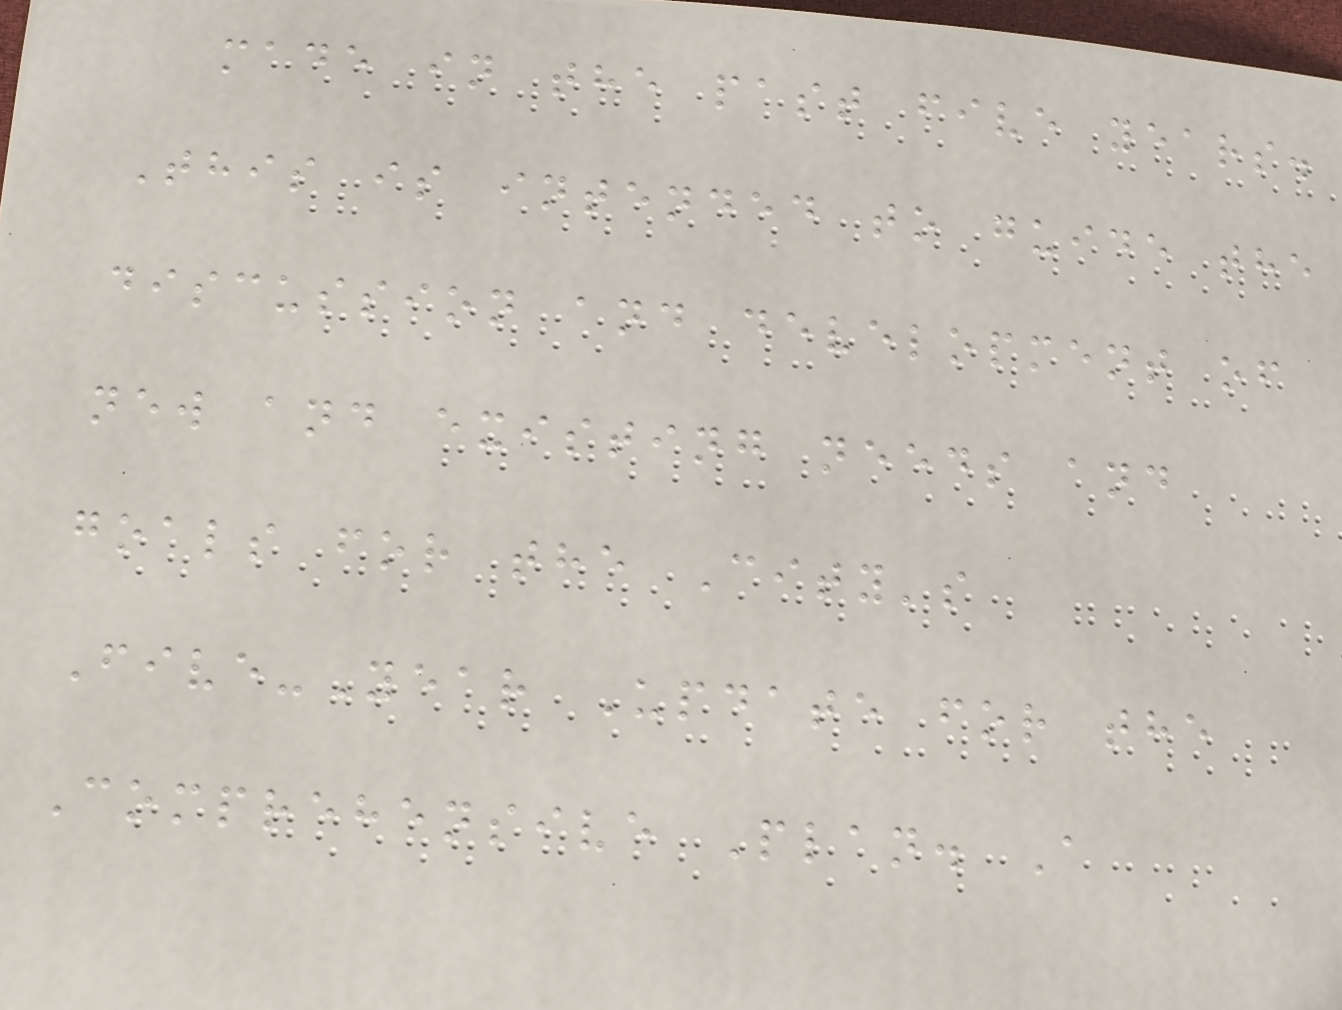made in the past five years.
This is intended to guide the
discussion and development of
new and existing needs and
goals for the City's
Five-Year Update for the
Comprehensive Plan. A
